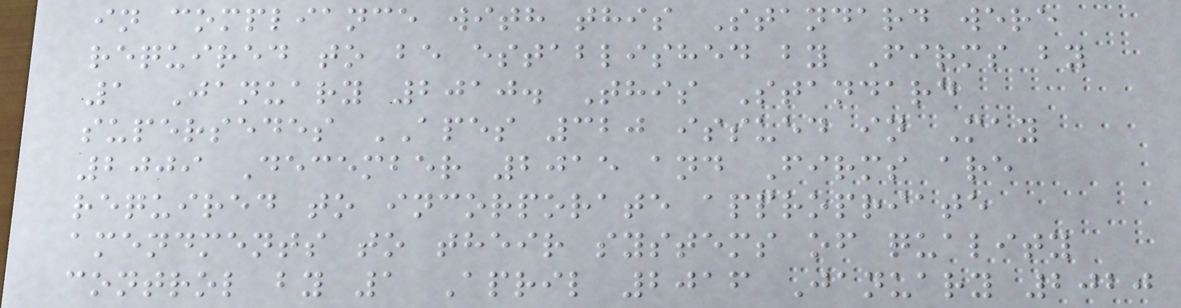in compliance with this Standard were
required to be established by Firms by
1 January 2010. This Standard
supersedes APES 320 issued in May
2009 December 2015 and Firms are
required to incorporate appropriate
amendments to their systems of quality
control by 1 April 2016 January 2020
